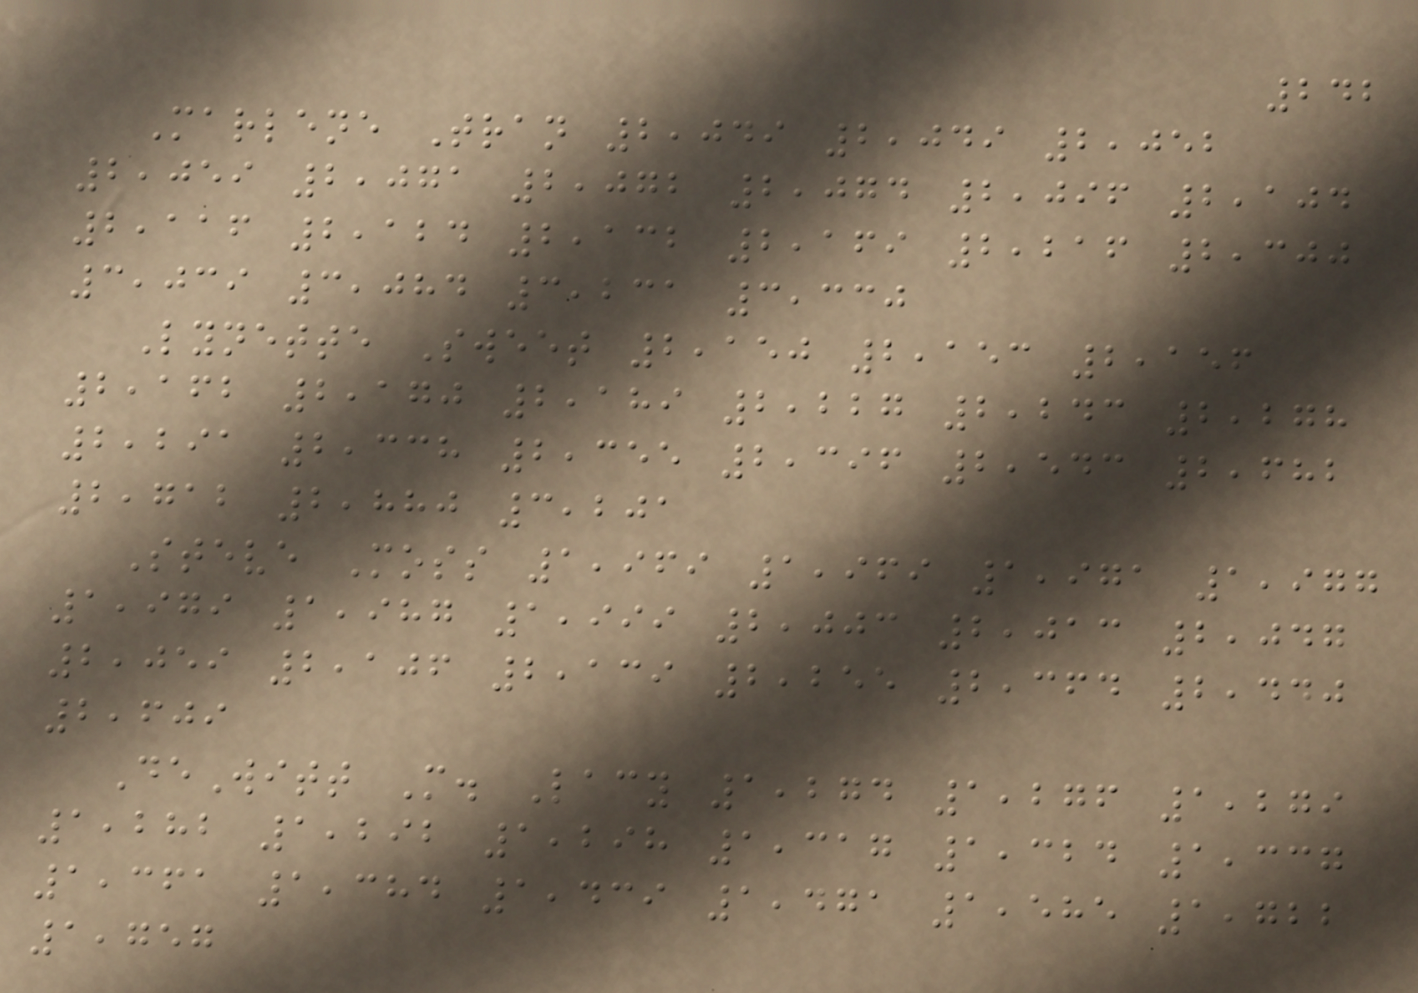242
Marlene Tran 2,049 2,049 2,052
2,059 2,071 2,072 2,074 2,096 2,104
2,116 2,124 2,132 2,169 2,216 2,300
3,039 3,084 3,231 3,330
Lynette Sweet 2,150 2,153 2,156
2,162 2,170 2,189 2,227 2,243 2,278
2,291 2,338 2,355 2,396 2,543 2,682
2,712 2,880 3,201
Steve Moss 1,969 1,969 1,971 1,977
1,979 1,987 1,999 2,003 2,013 2,047
2,059 2,106 2,139 2,255 2,364 2,440
2,609
DeWitt M. Lacy 1,274 1,276 1,279
1,282 1,292 1,298 1,317 1,324 1,337
1,361 1,384 1,439 1,471 1,585 1,722
1,757
